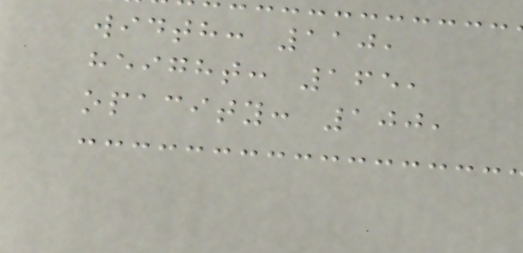width: 110,
height: 165,
opacity: 100,
